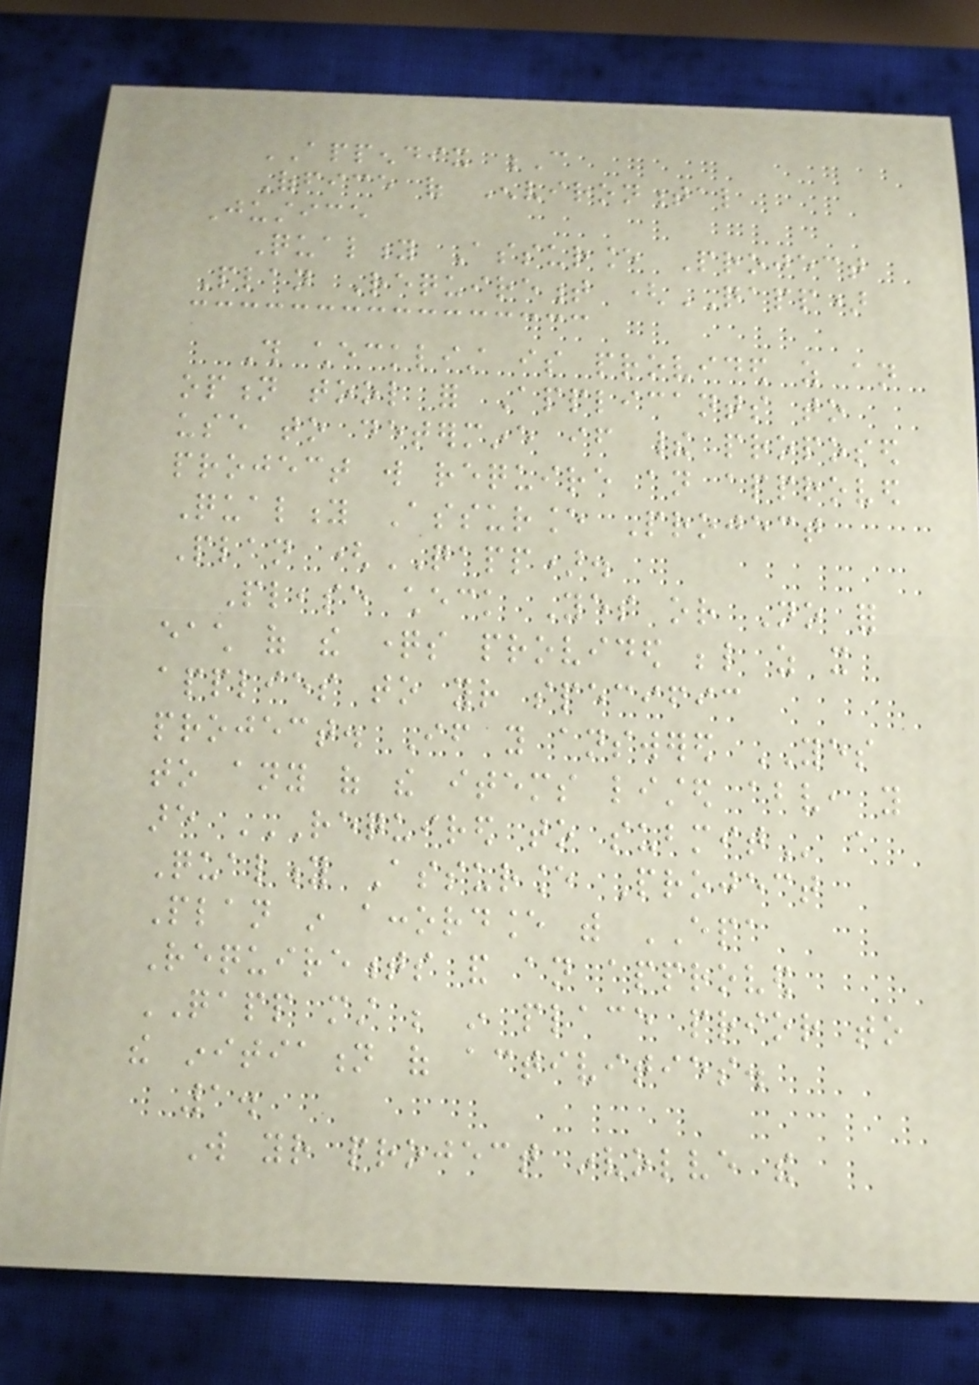APPENDIX C
Office of Environmental
Justice
Quality Assurance Project
Plan Requirement (QAPP)
This checklist is provided as an
option tool for Applicants to
use to determine if their proposed
project will require an approved
Quality Assurance Project
Plan (QAPP).
Please check Yes or No for
each of the questions provided below as it
applies to your specific
project. If you answered YES
to any of the items listed above, you
are REQUIRED TO SUBMIT a
Quality Assurance Project
Plan in accordance with EPA
Requirements and an approved
QAPP must be in place prior to
the initiation of activities.
1.
Will your project involve the
